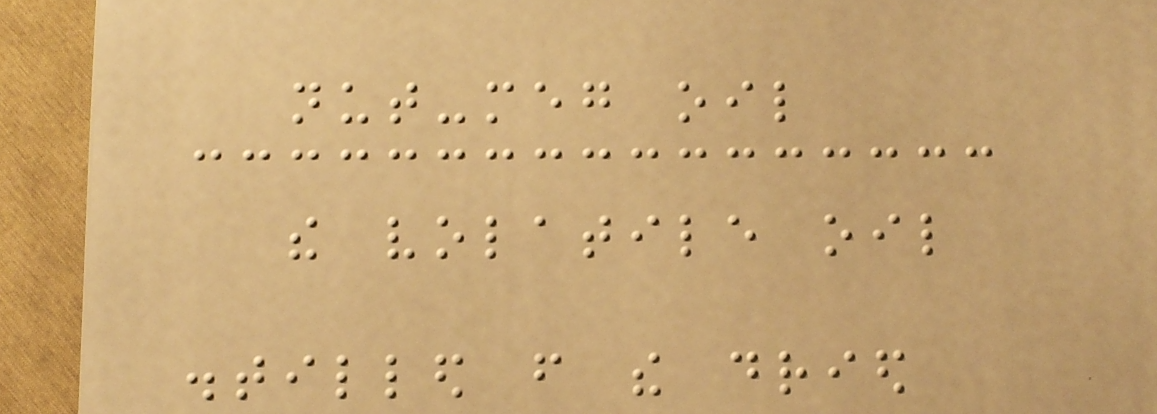nut-meg oil
the volatile oil
distilled from the dried
